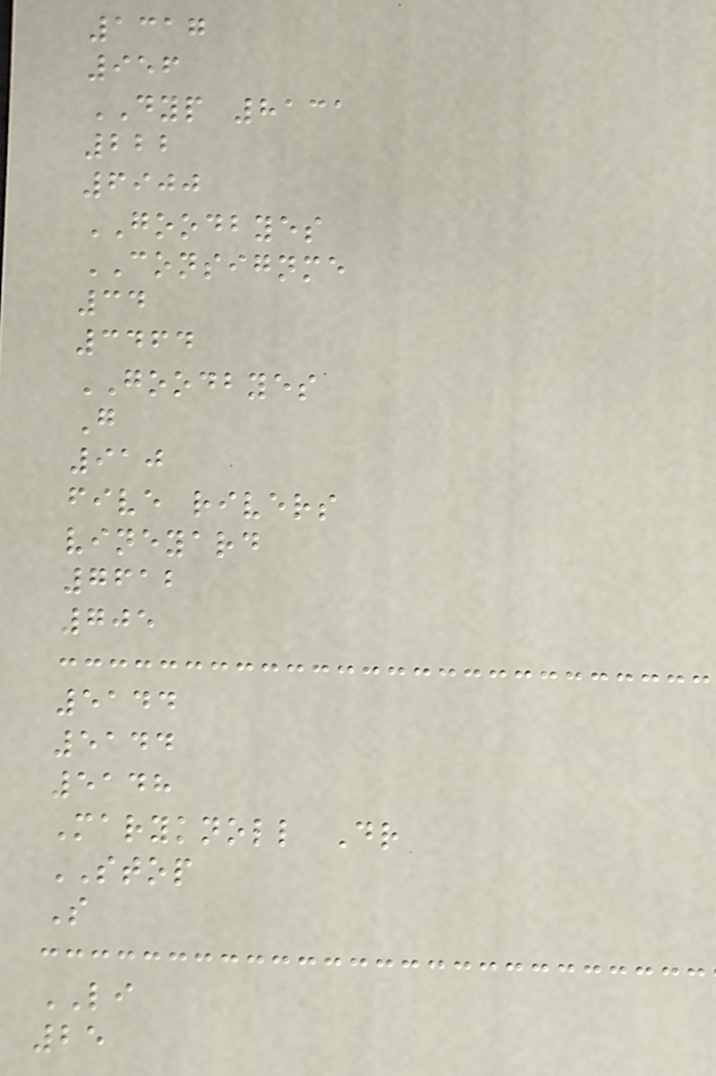1317
956
DYP 8131
222
6900
GOODBYES
CONSIGNME
34
3464
GOODBYES
G
910
five rivers
vineyard
7612
705
5144
5144
5148
Maryknoll Dr
STOP
S
LI
25
